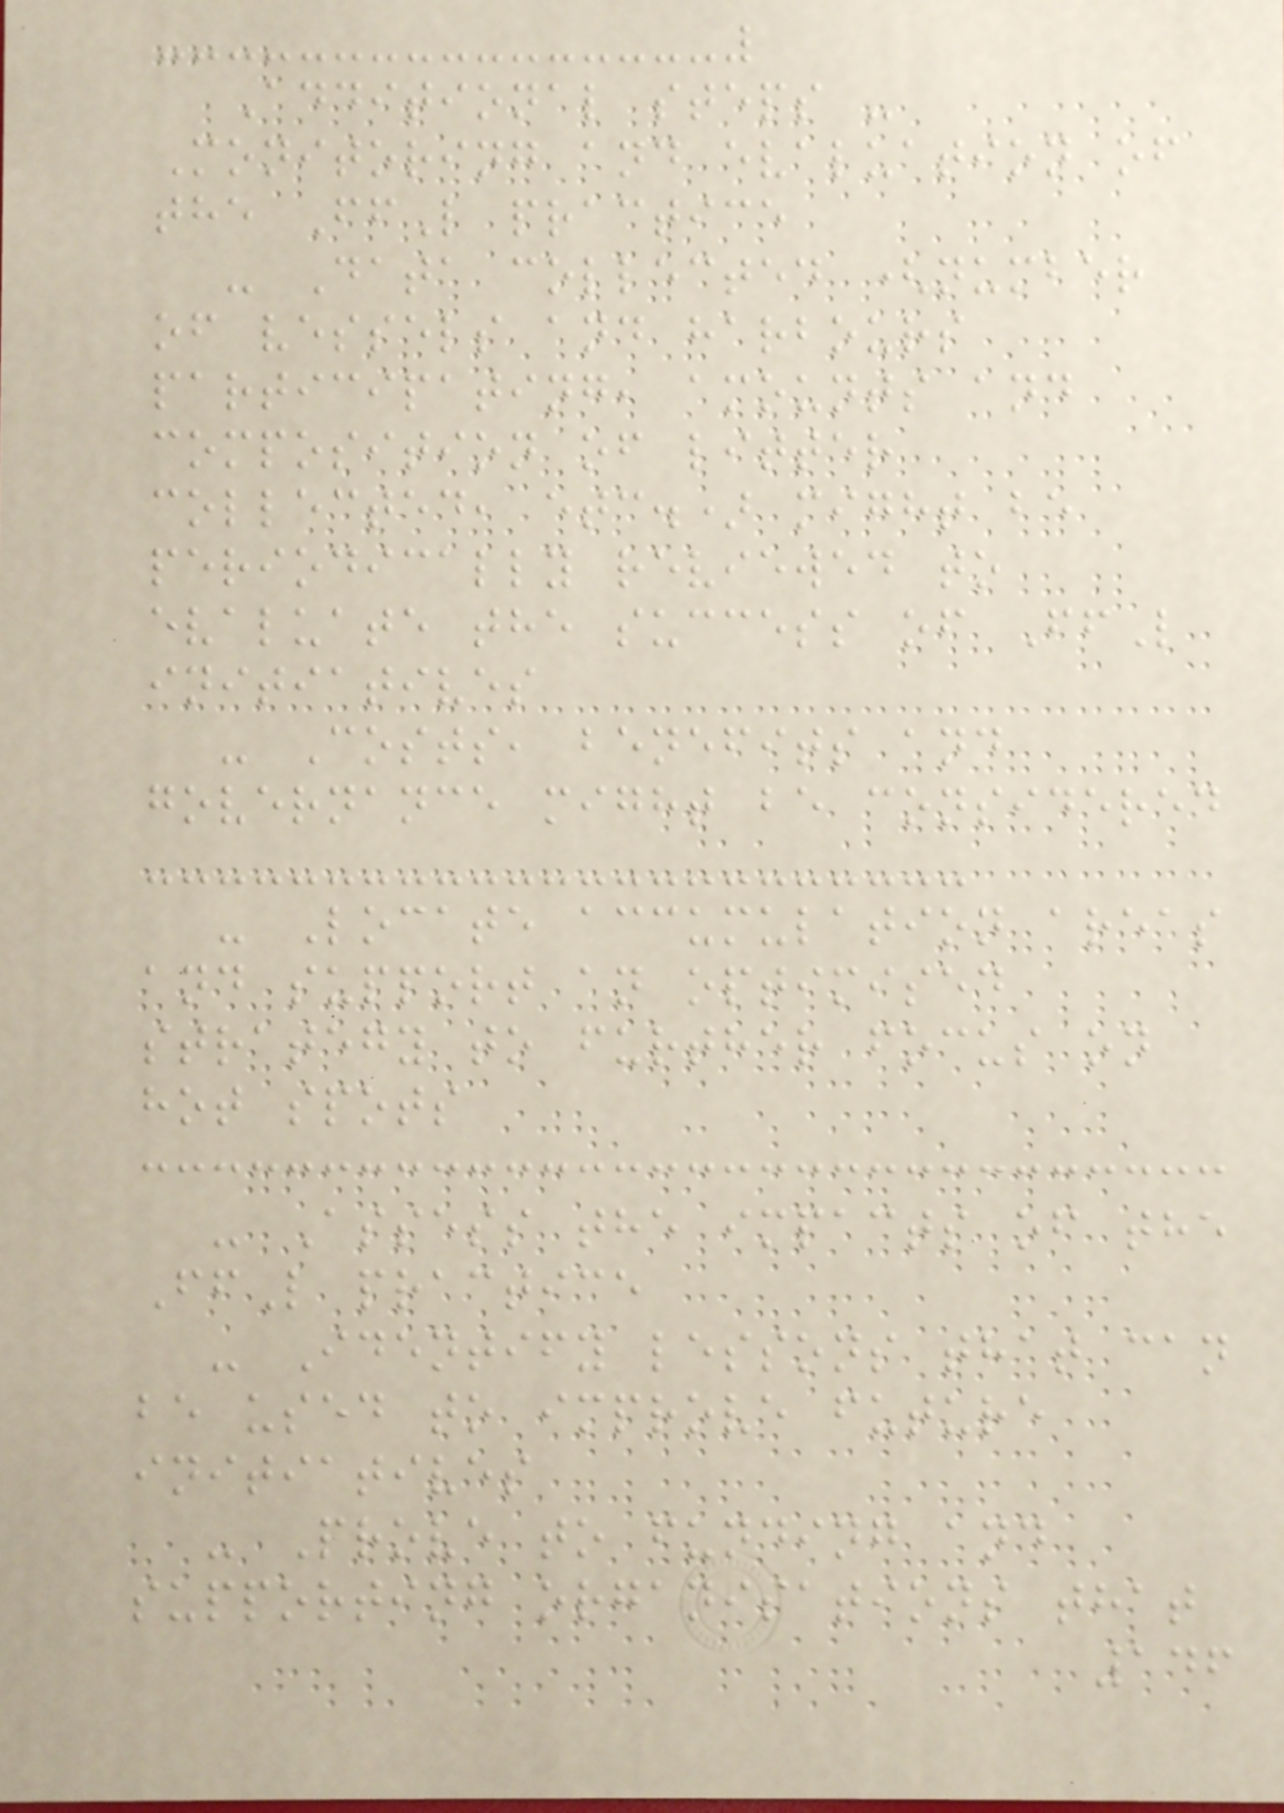Additional steps -
Monitoring and evaluation of
the FfL practice
- Data collected (number
of vessels and harbours
participating, amounts and
composition of litter
collected, etc.) might be
periodically reviewed to
evaluate the success of FfL
initiatives
- Costs, benefits and
governance might be considered
- Locate accumulation areas
and support an optimised
strategy to further focus on
hot spots
- Assess the impacts of the
FfL practice
- Identify lessons that can
be used to improve future
initiatives
- Prove to funding and
supporting organisations that
146
